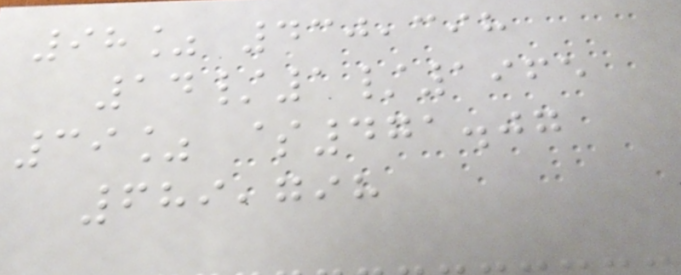98% 430,398
14/1/1965
39% $471.07
689,798
